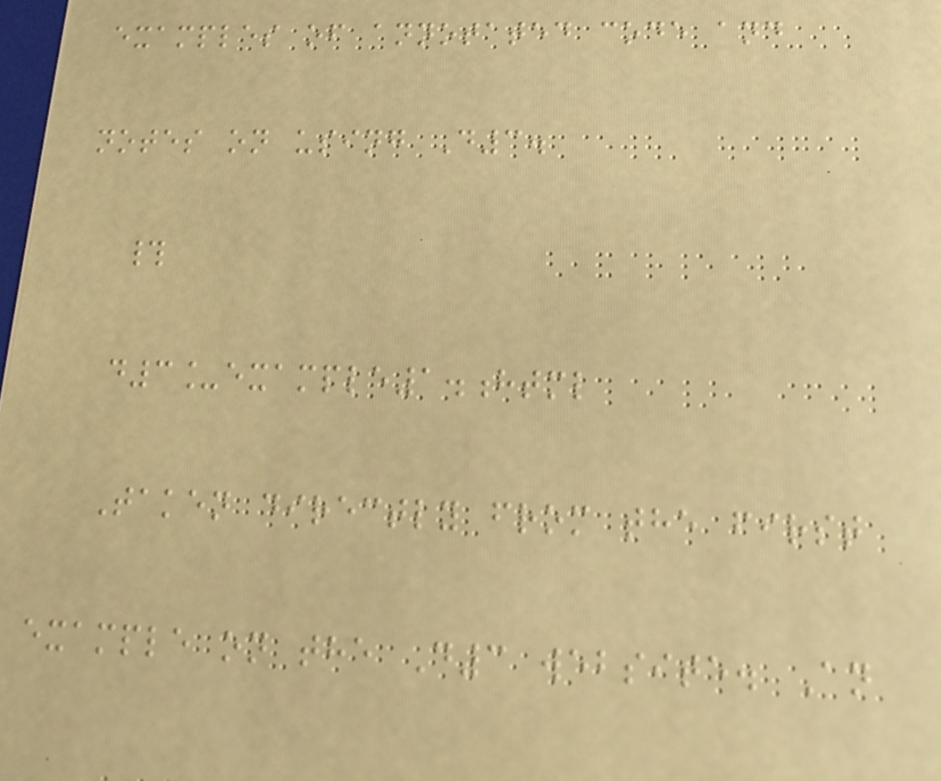examples of annotated code and
notes on using D3.
#
d3_example1.html
Taken directly from the first
example on the D3 website. An
